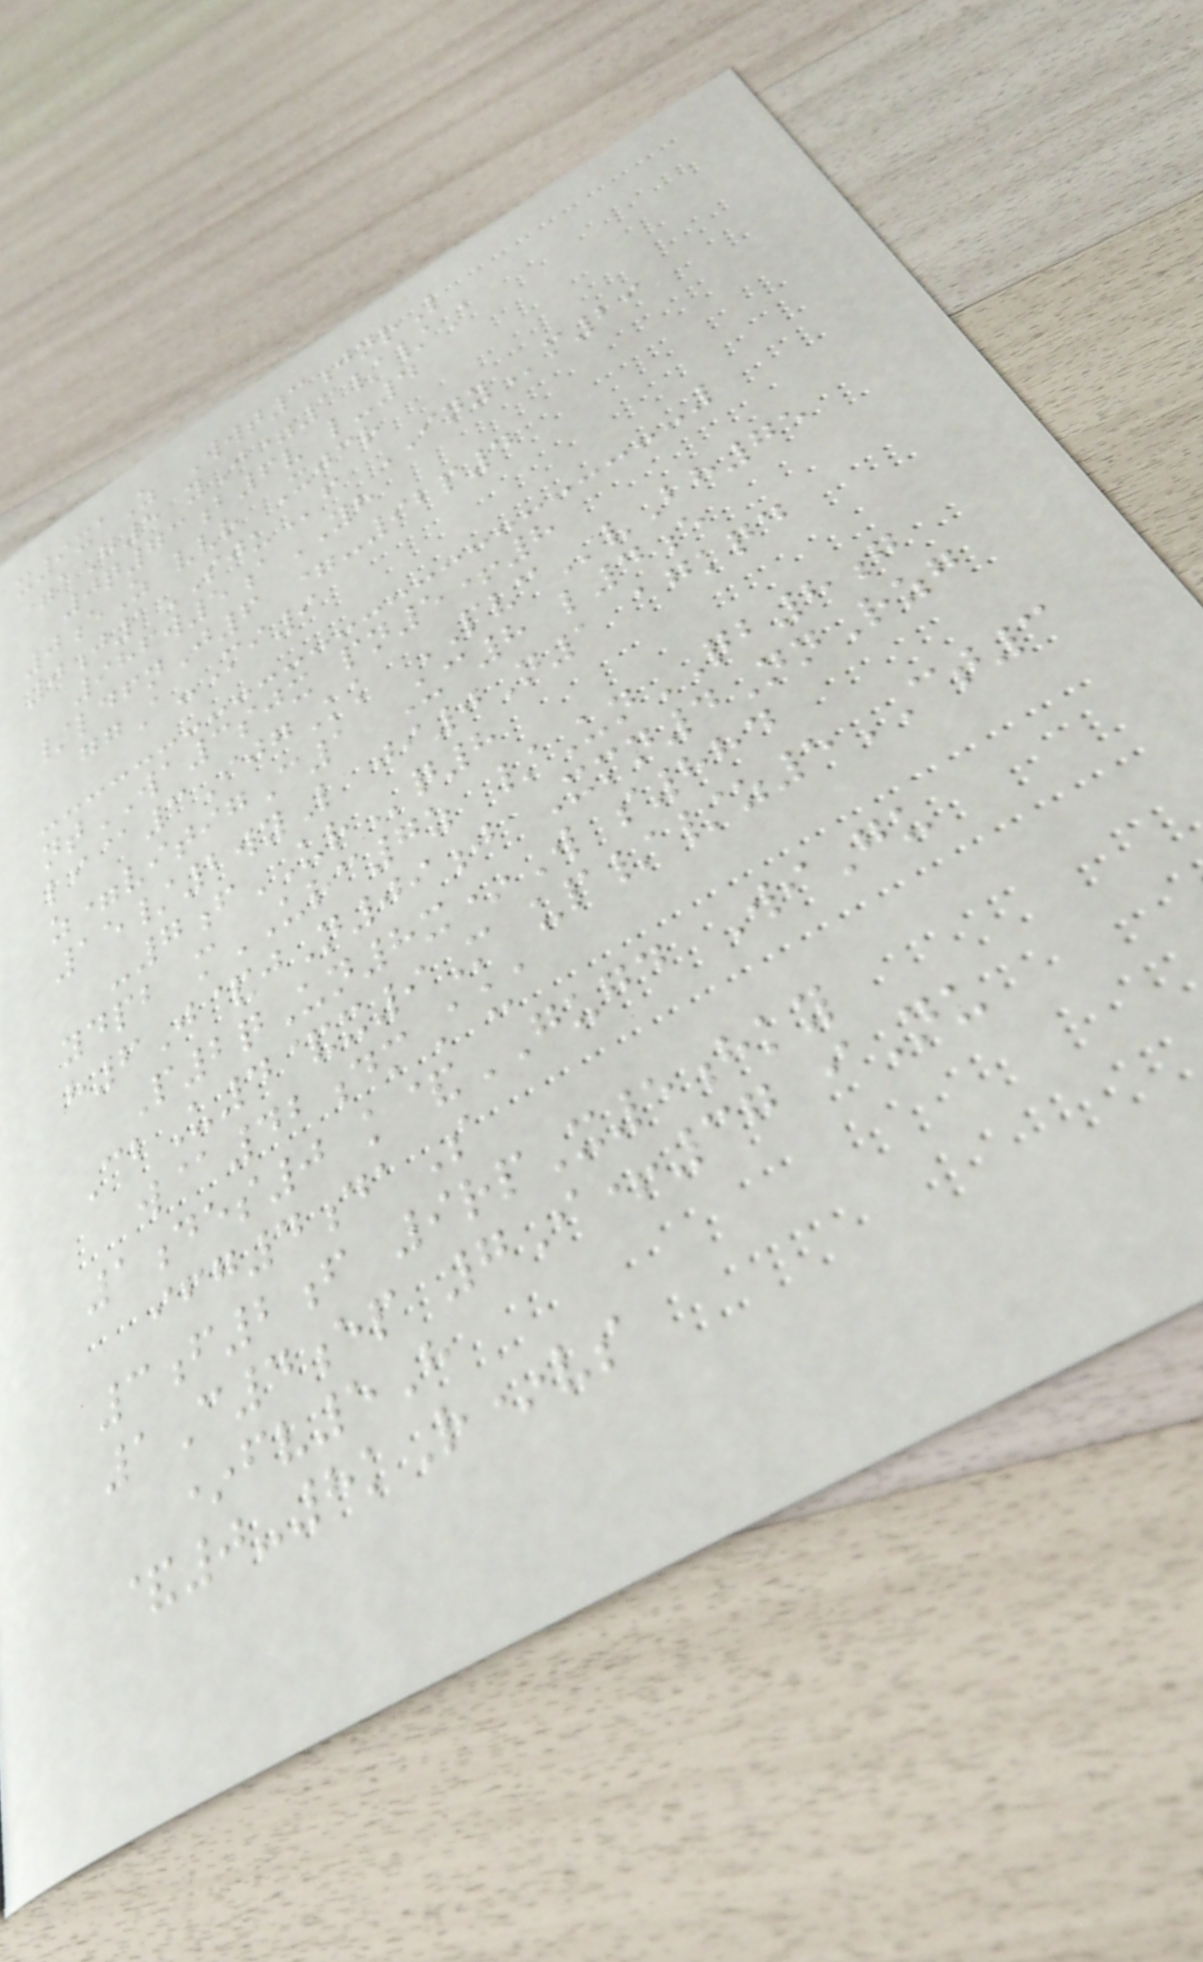x9xaZ Wwt3jnrL
=aG5 yJ=3//A
0q73b6v l-4
0eZ vvr Xjcr
0j1SJUf INYm29
986w5aYH
/ldfnJ6 =-92p4
ggA-Mi9
ntWA3sjx pn5+8
li@3IjgKk PVCvBh75
z=vitigC1 Uc8 l4e
15/2wyL ji0N1 agkqd
-7fURq8
ydpb mURC7z /UnQB8g
h6J&jN09j Xmn4NnRzg
P2qUn8x*W s884
CbU4&x9M up//z5CT3
w@42dmAua
1des0 k&GUGD WiGu
ifg4daS
3f2f 9rpX5hky
1C4ep 7I+37 iNu
*fv5H
&0-8kR*vs
